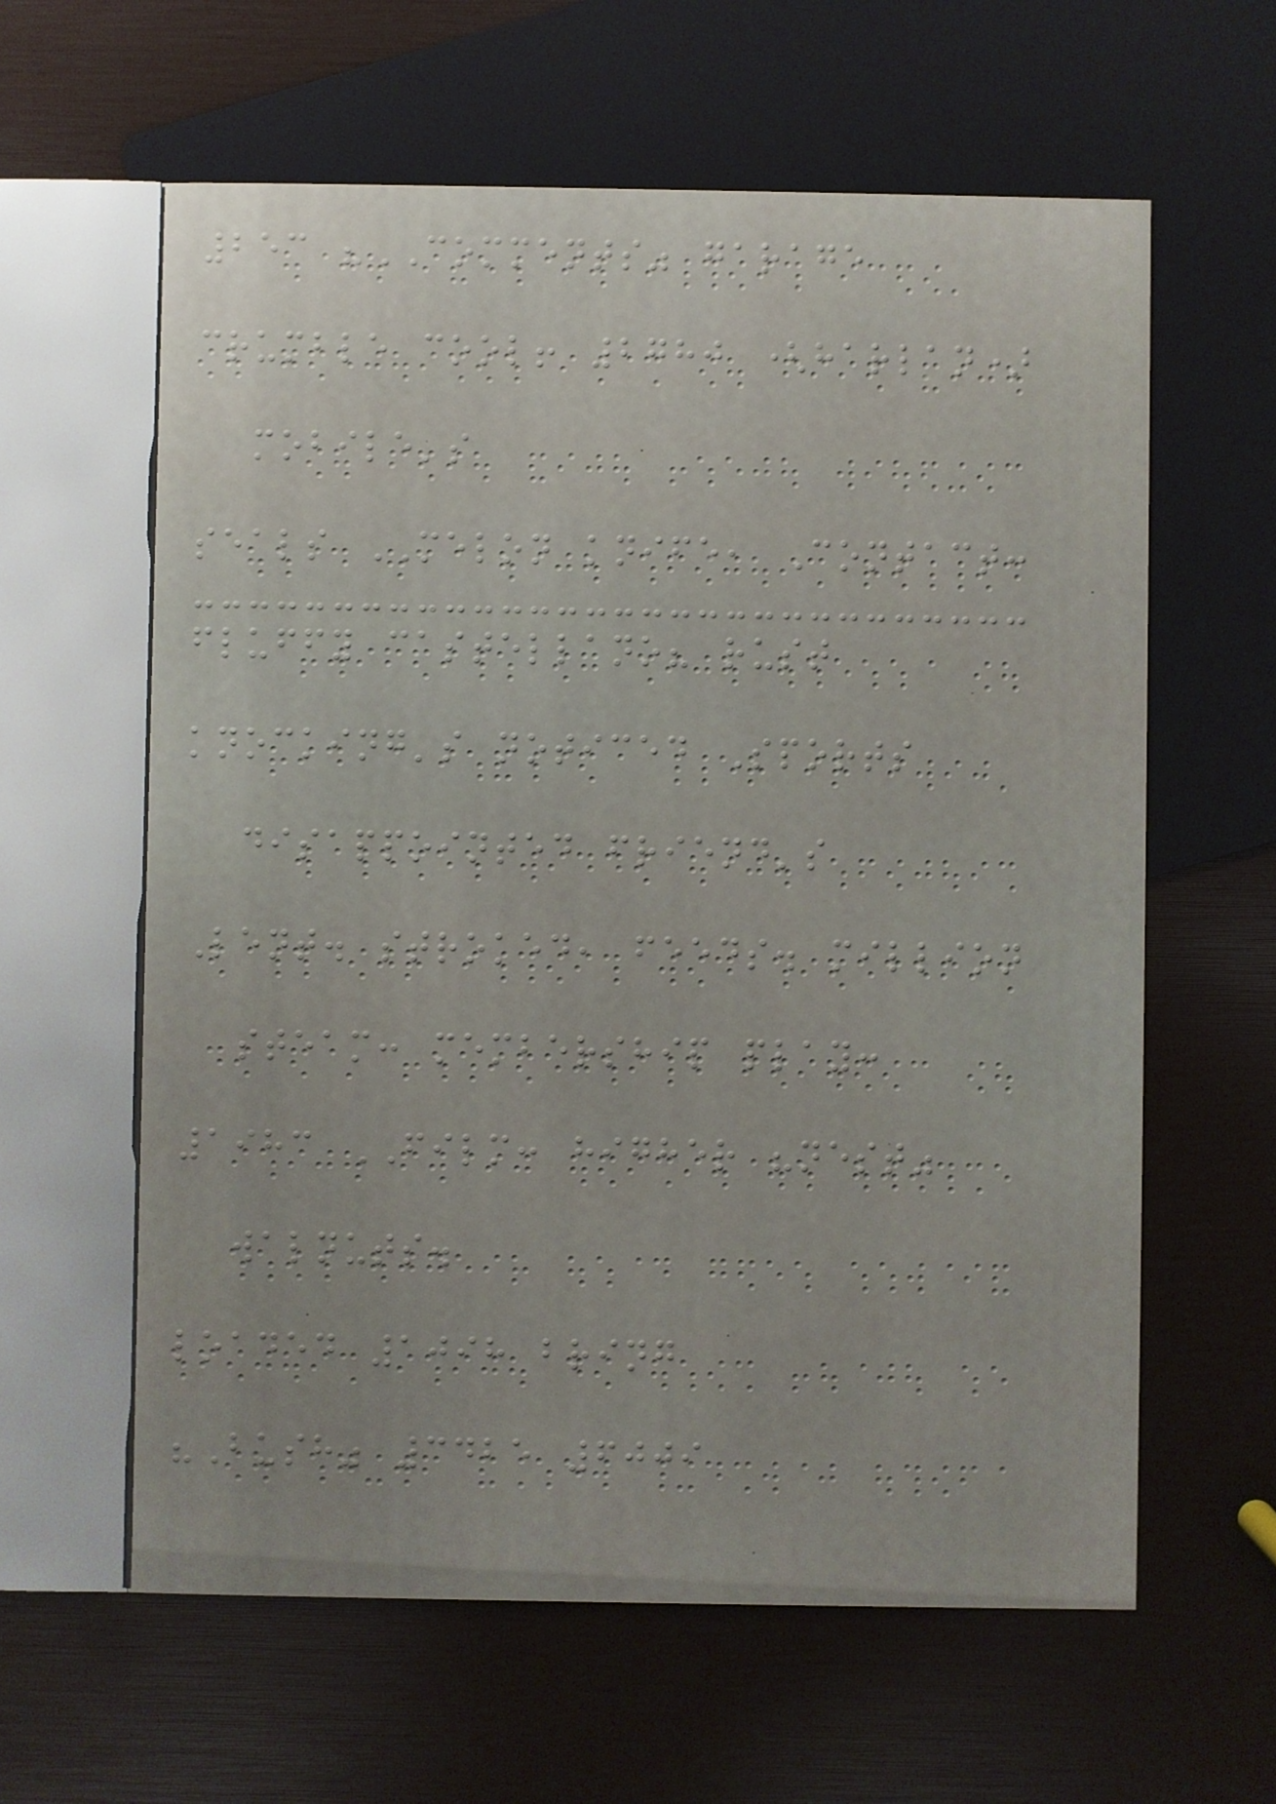253 "COMMENTS" garage
crumble cool! 2780 (harlan)
mobile's
seals MELON knife, Contact:
fluffy castellano? rust
knocking's noticed Sports
disappointed friend's
Lent. stroked, feeds. million
steam: membership play:
1983 FILM: higher "nest"
walnuts.
loaded 1098 bring
"Bush" 3425 6009
